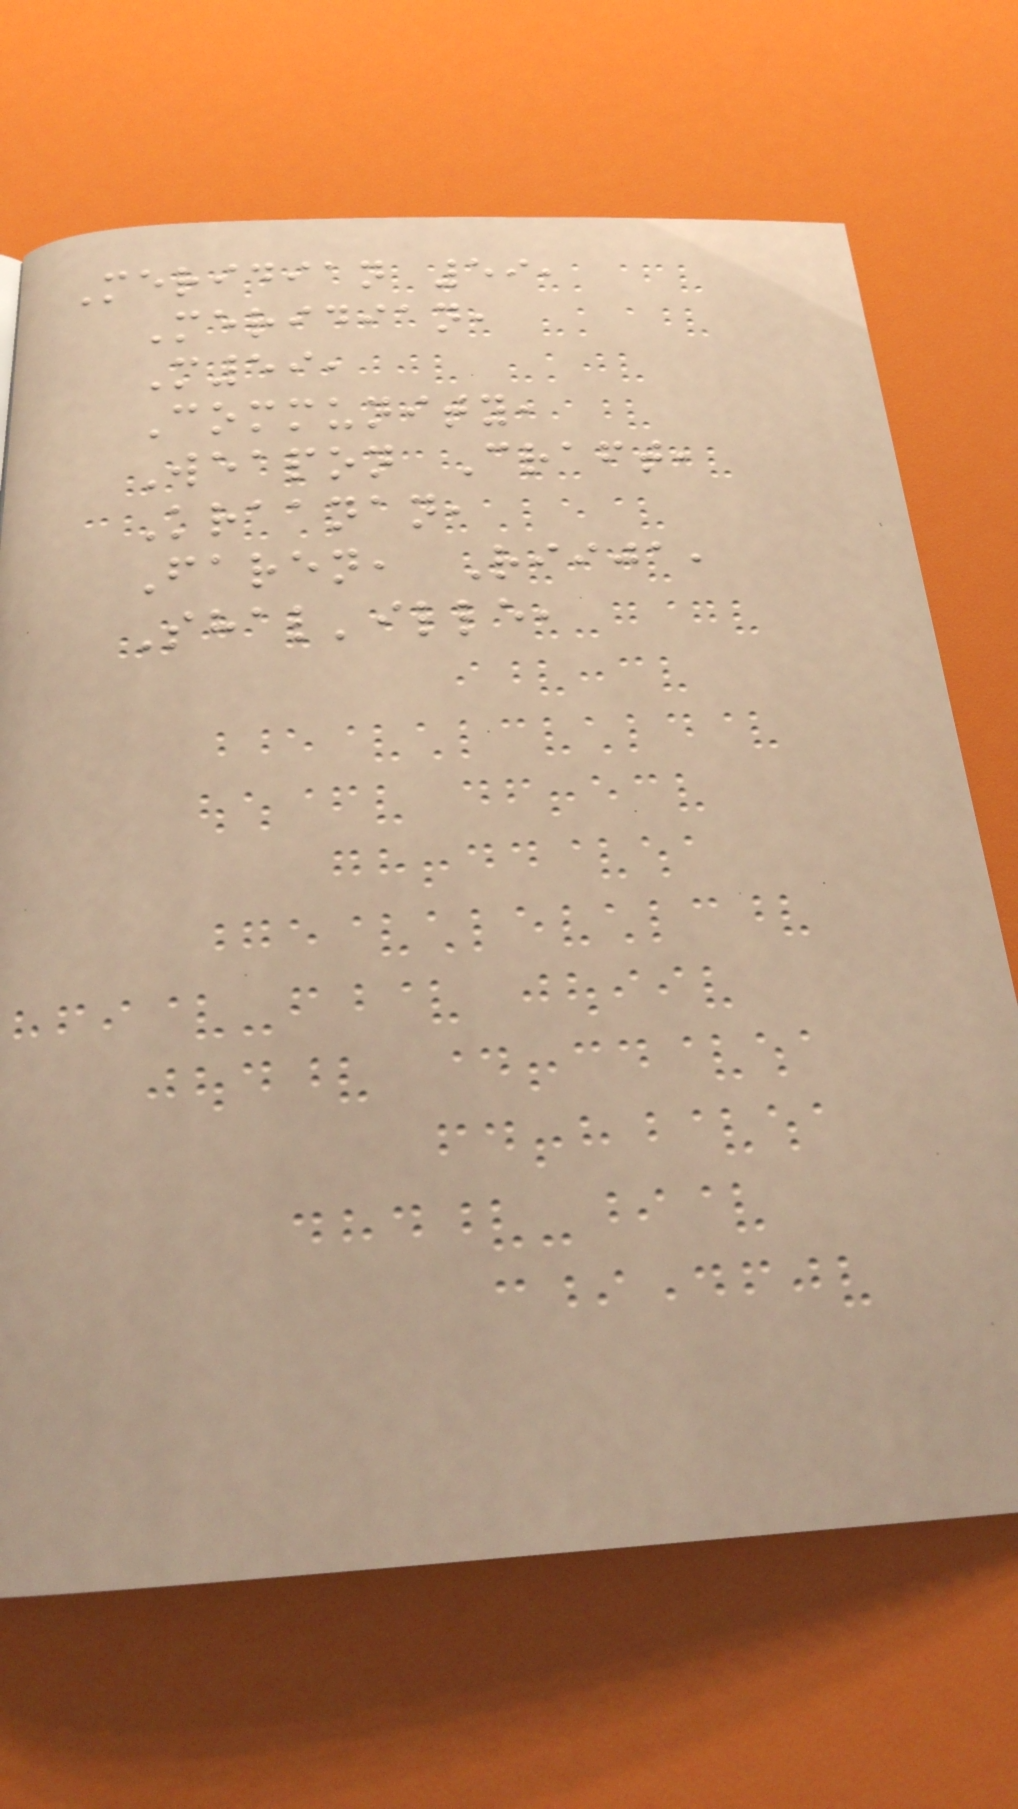Meridian 59,
Meridian,
M59,
Community,
Weapon Craft,
Kraanan,
Faren, Riija,
Shal'ille,
